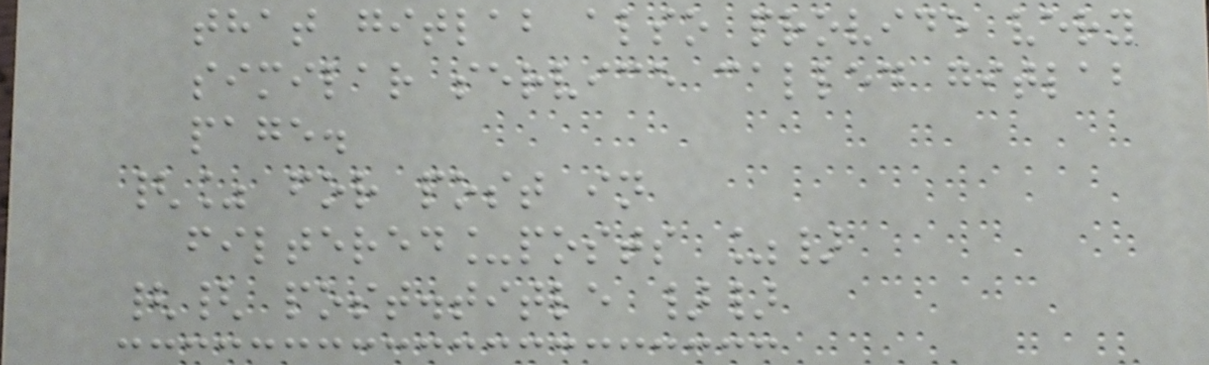that gitlab also provide very
similar service called gitlab
page.
{% for post in
filtered_posts %}
{{ post.title }}
